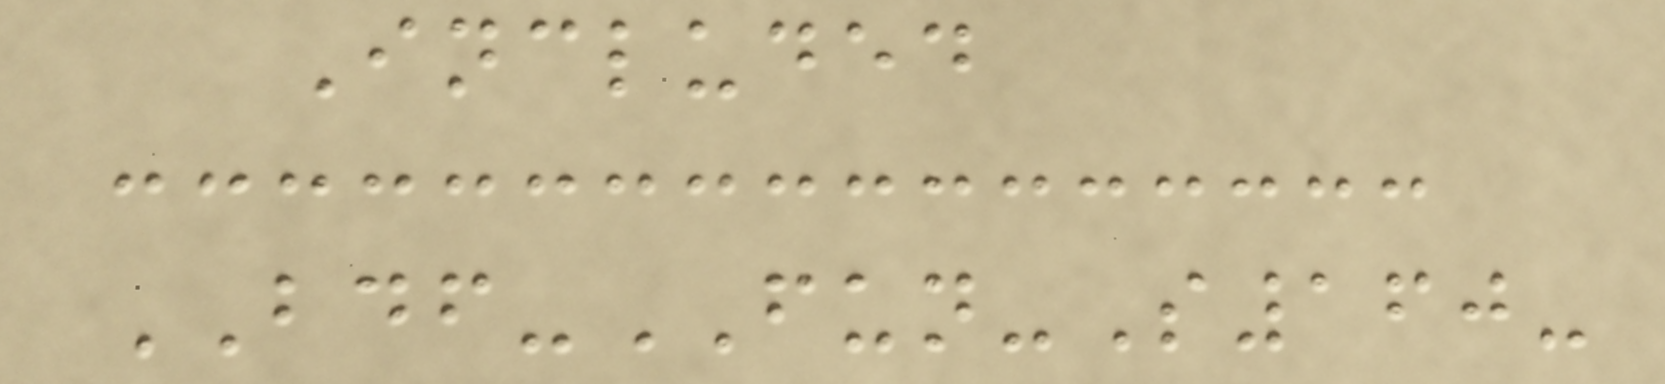Included
BDF-FUN-S160-
